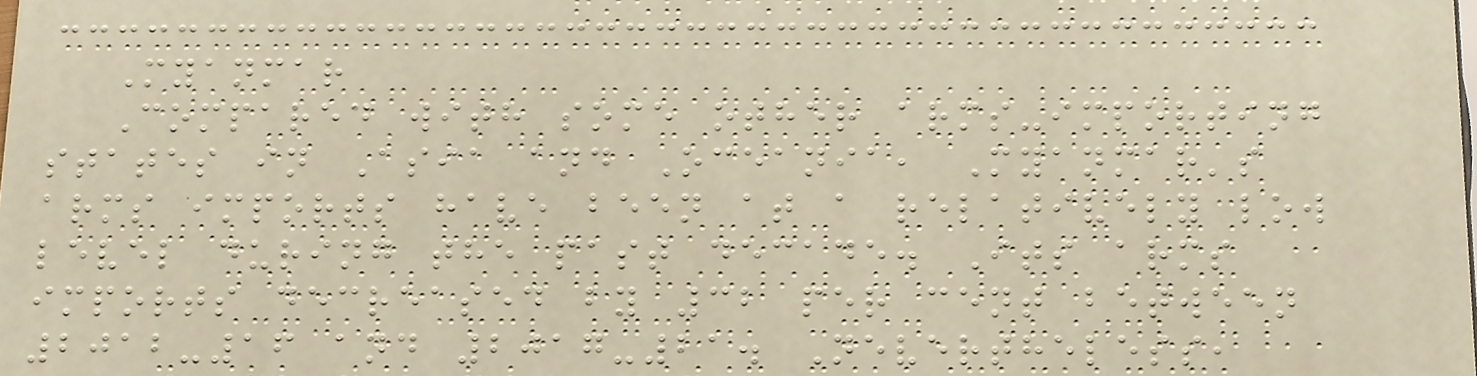Myanmar
Compared with some other arms-importing
states in Asia and Oceania, Myanmar's
arms imports have been at a relatively low
level during the past decade. Its arms
imports decreased by 32 per cent between
2012-16 and 2017-21. Nevertheless,
